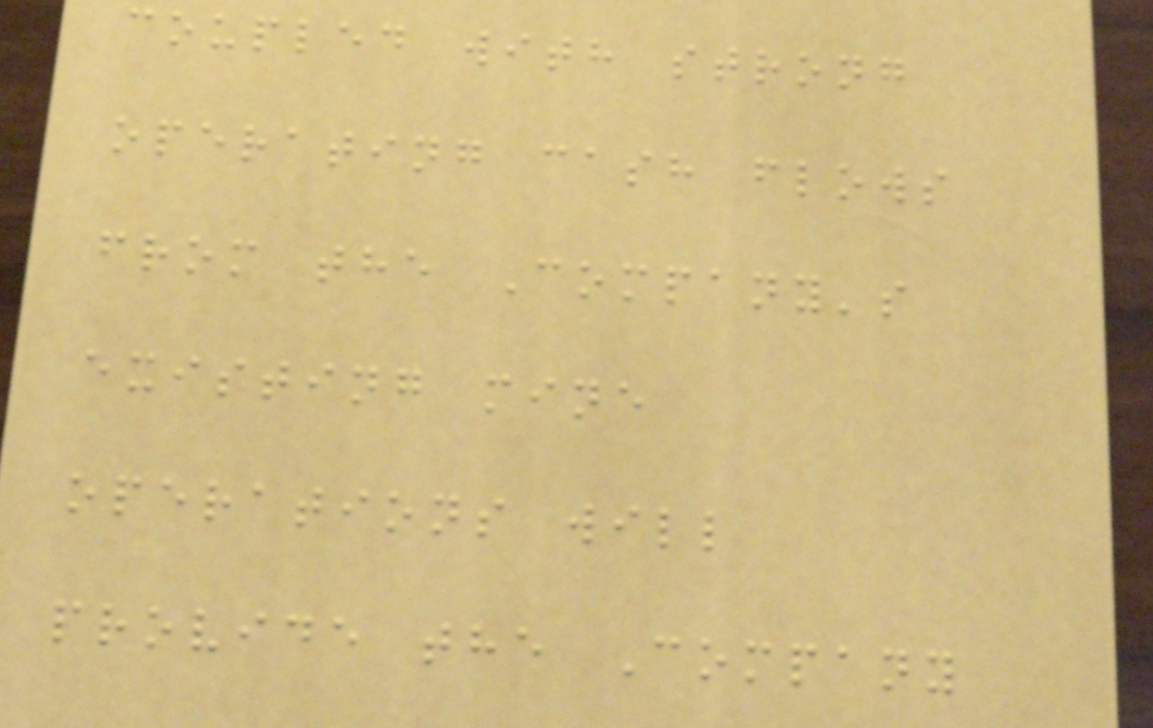coupled with strong
operating cash flows
from the Company's
existing mine
operations will
provide the Company
